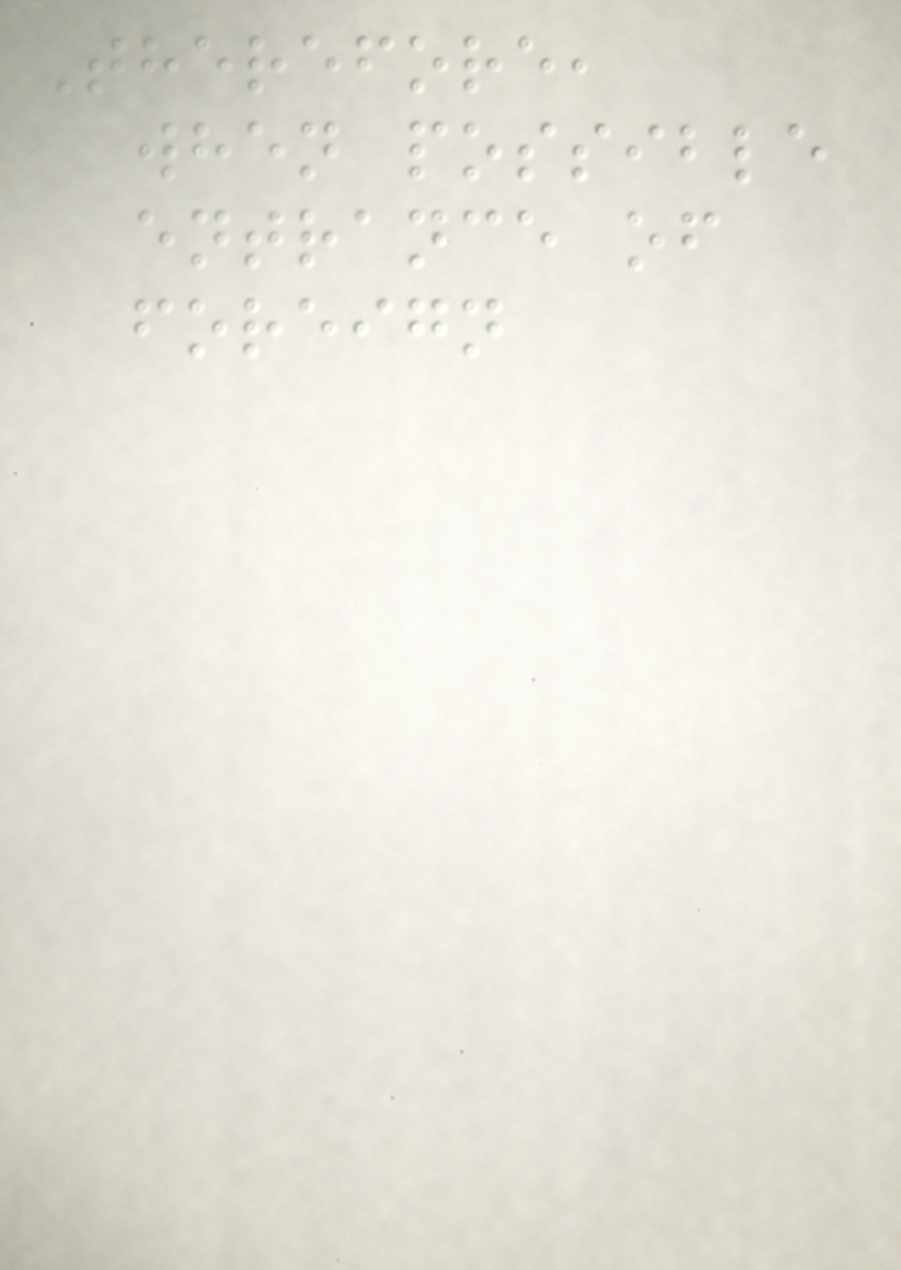Therefore,
when possible
entrance of
foreign
